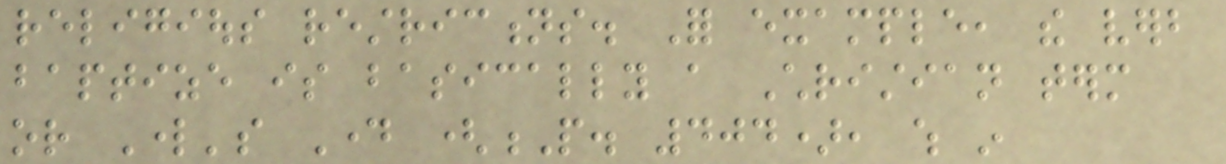religious restrictions. For example, the verb
baptize is basically a Christian term
or Lord's Day (P. 404), which in
